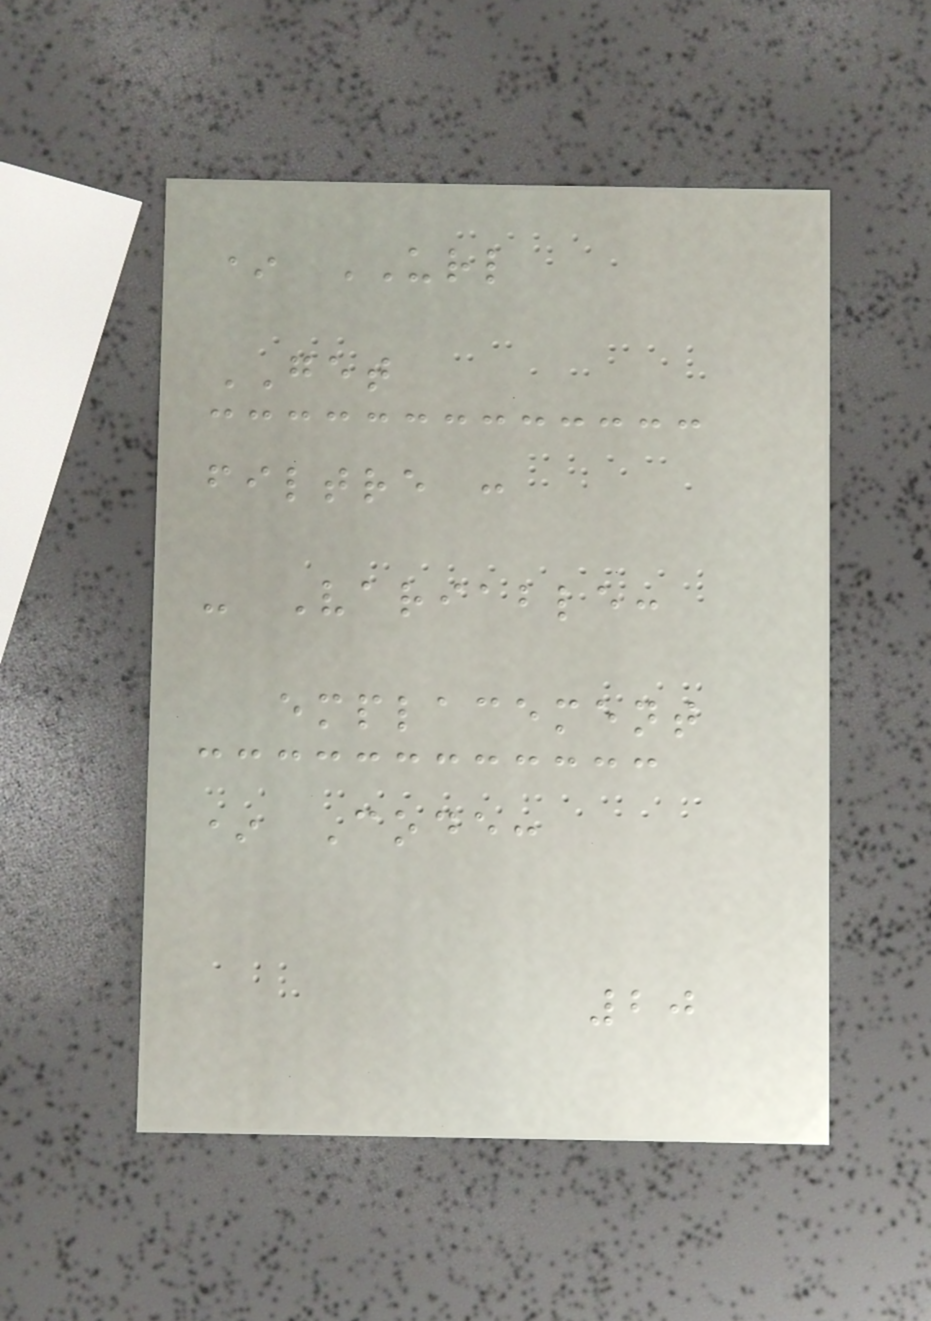* URL
GET
filtre :
- Variable:
emplacement
* Code:
20
